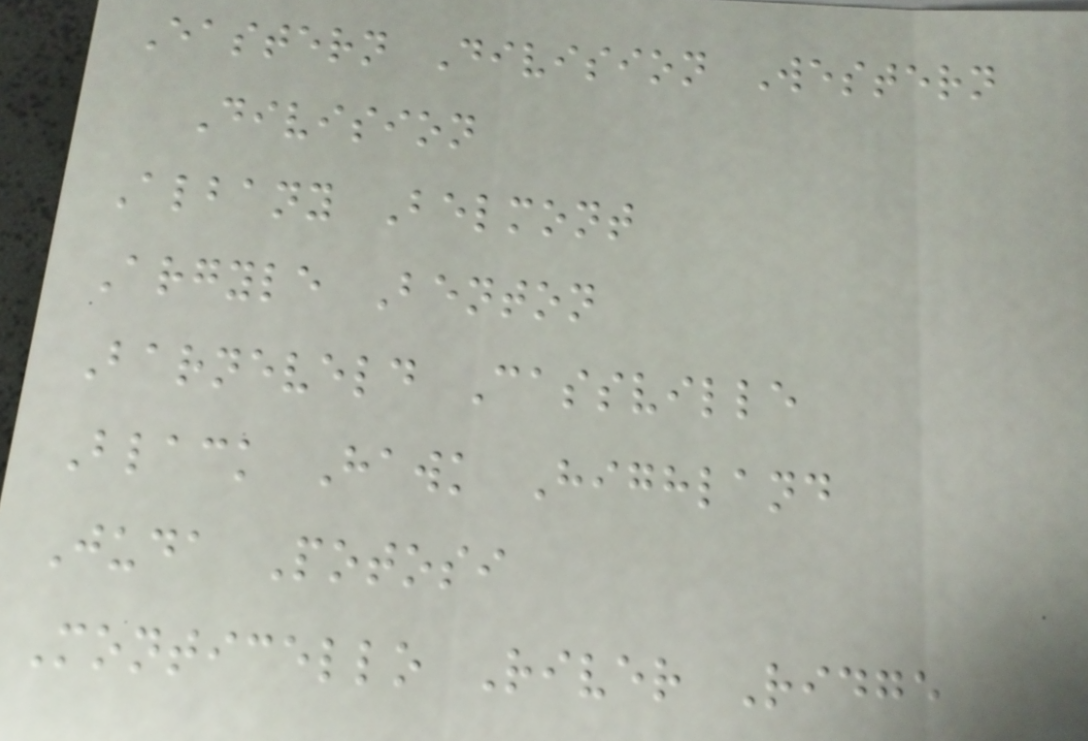Eastern Division Western
Division
Albany Belmont
Argyle Benton
Barneveld Cassville
Black Hawk Highland
Juda Potosi
Monticello River Ridge
